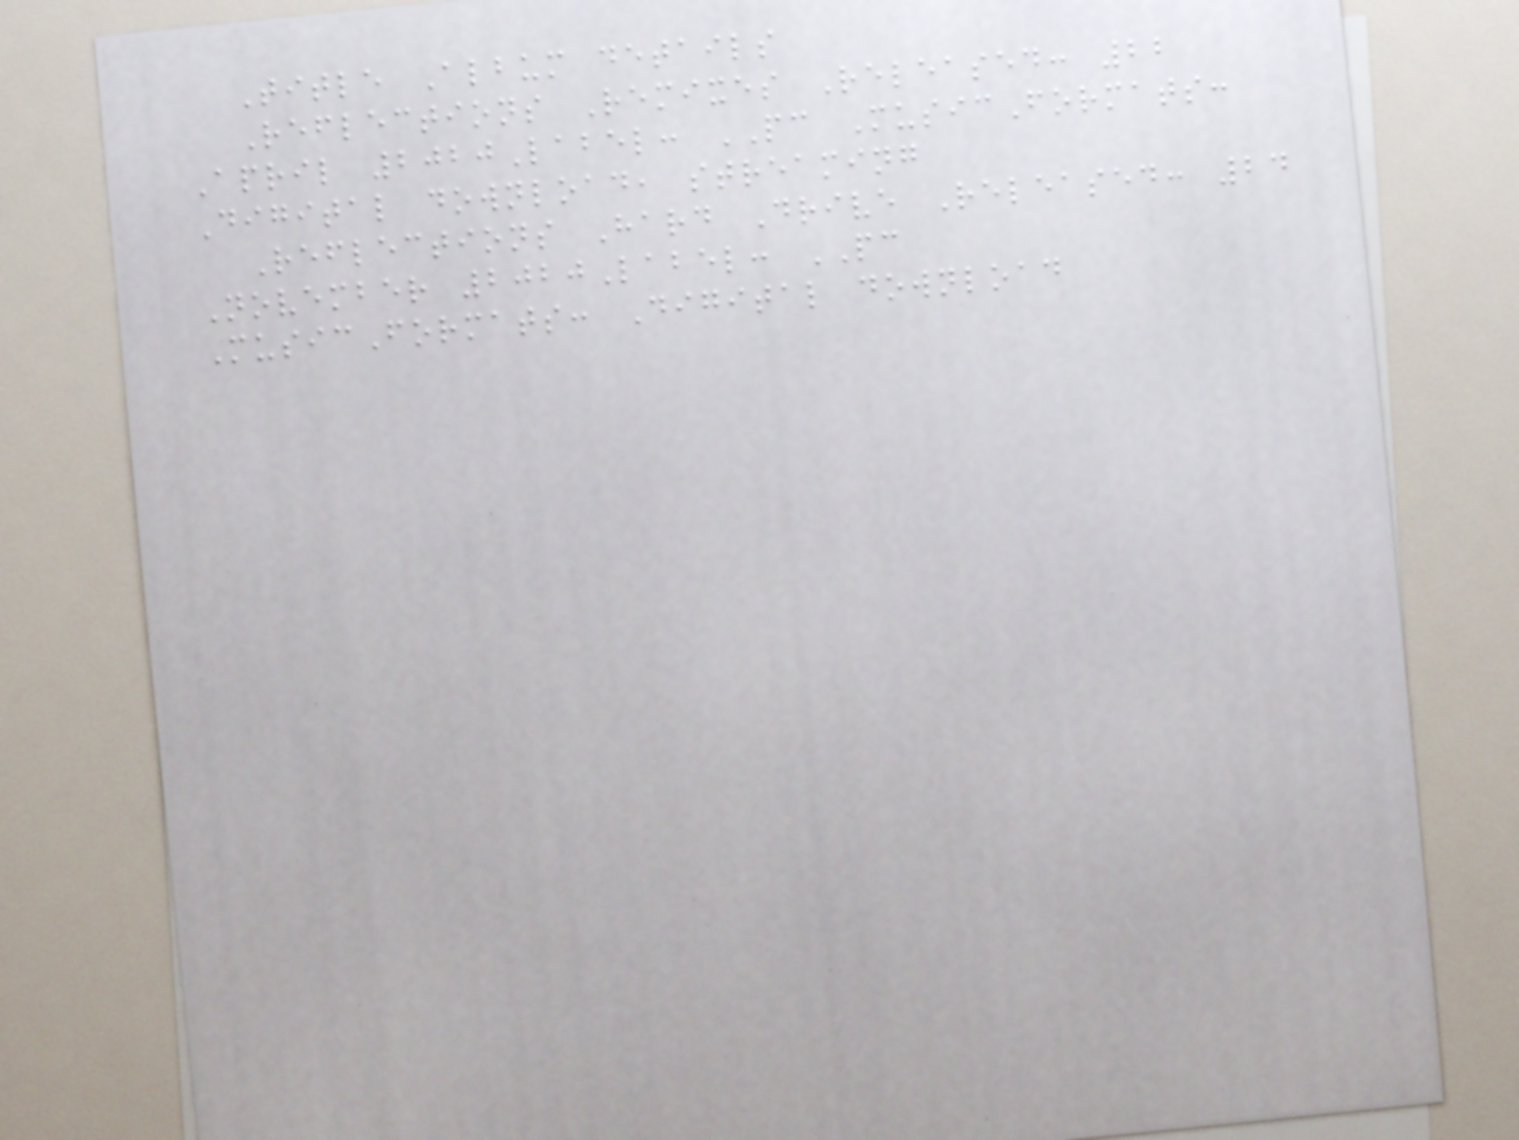Title Album details
Reflections Remixes Released: 22
April 2020Label: PC MusicFormats:
Digital download, streaming
Reflections Hard Drive Released: 24
November 2020Label: PC
MusicFormats: Digital download
